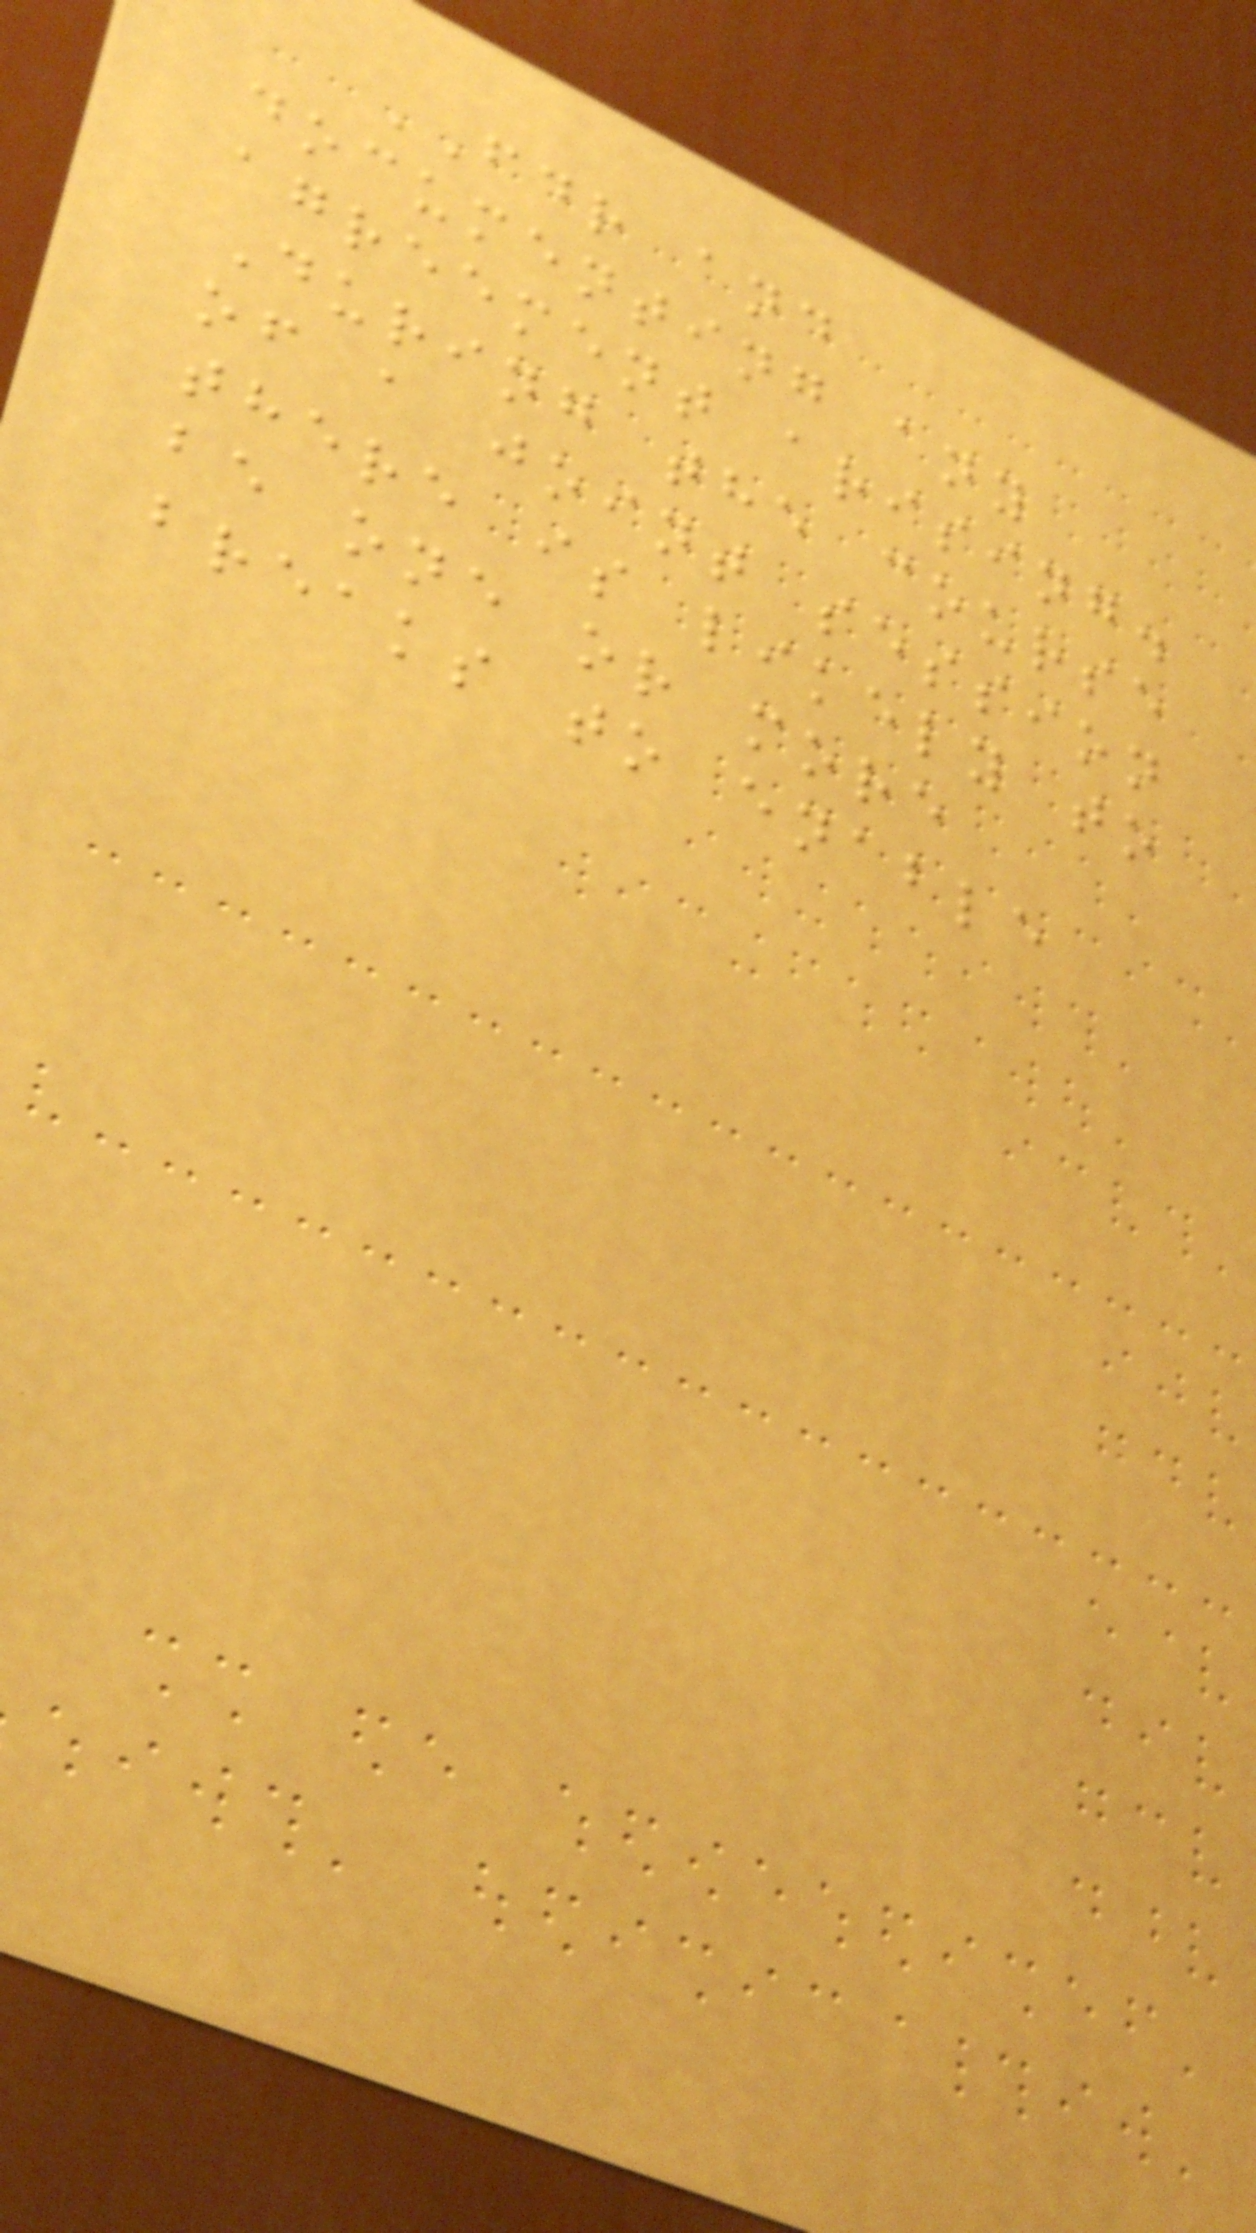FDR and
documenting any
agreement arising.
During the course
of a joint session
there is likely to
be one or more
breaks to enable
